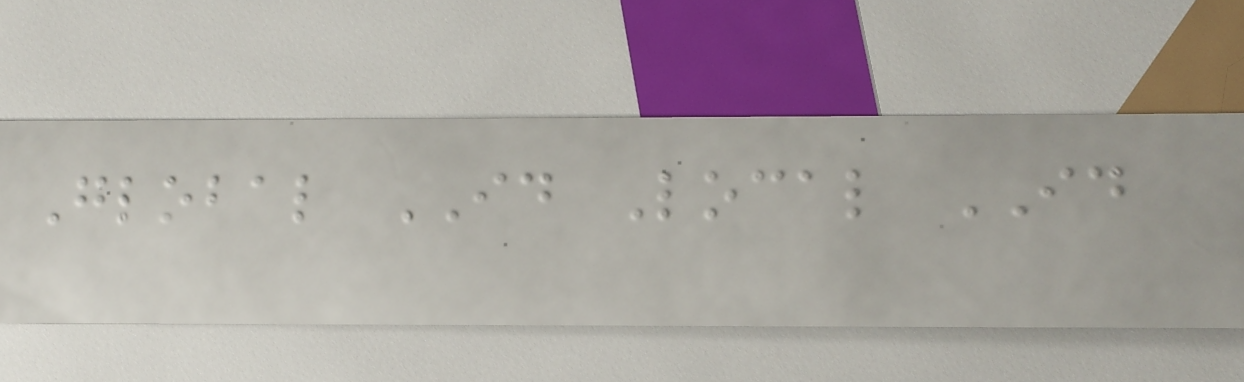Global ID Local ID
